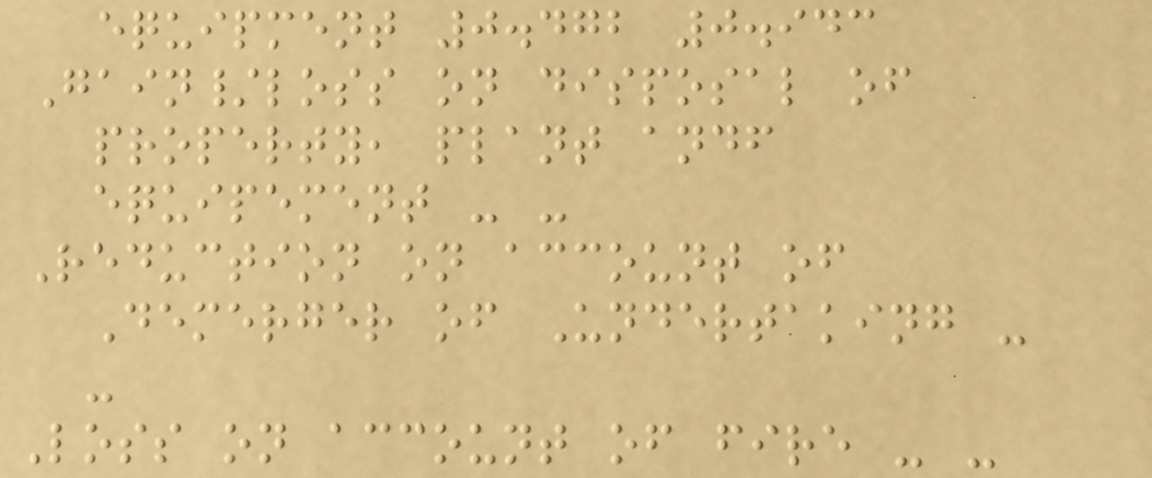equipment 0.472 0.943
Gain/loss on disposal of
property, plant andf
equipement - -
Reduction on account of
Demerger of Undertaking -
-
Loss on account of fire - -
